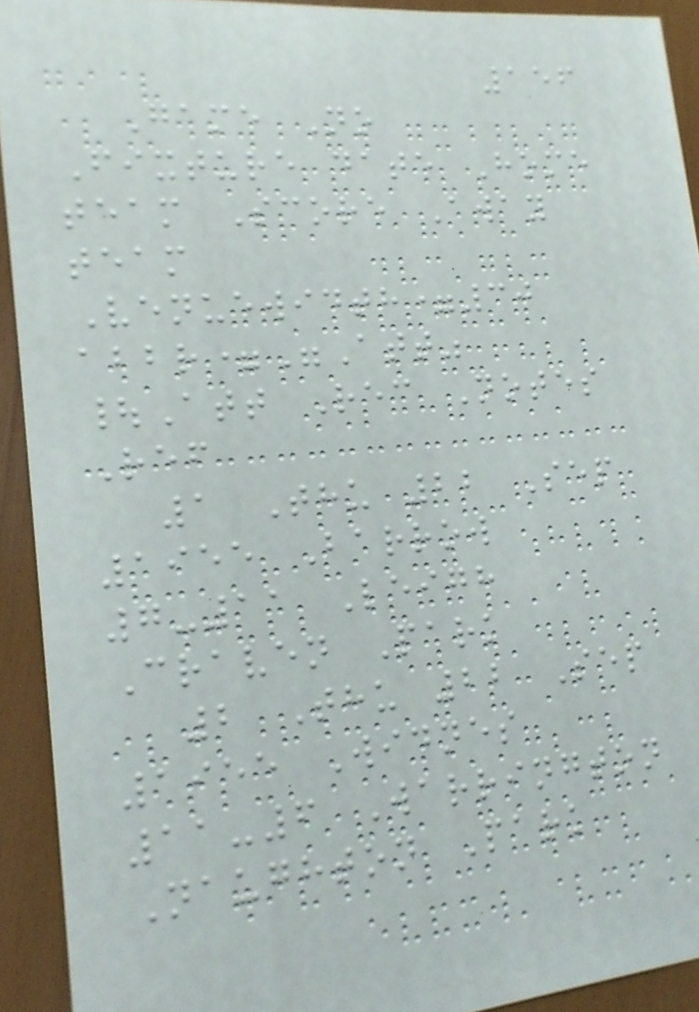156
Game No
Fixture date Home
team Score Away
team
Venuewidth=30
abbr="Att"
|Att Rec Notes
Ref
1 Thu 22 Sep
1955 Barrow
7-11 Leigh
Craven Park
2 Thu 22 Sep
1955 Widnes
11-6 Warrington
Naughton Park
